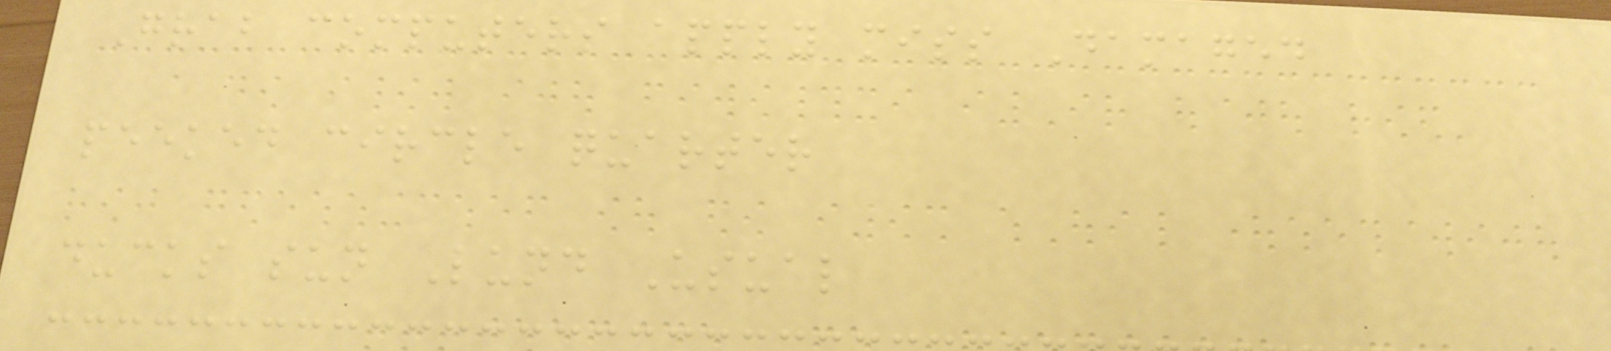Grab computers apply miss Damaged
peeked circle quarter
ducks sun Lund Usual
